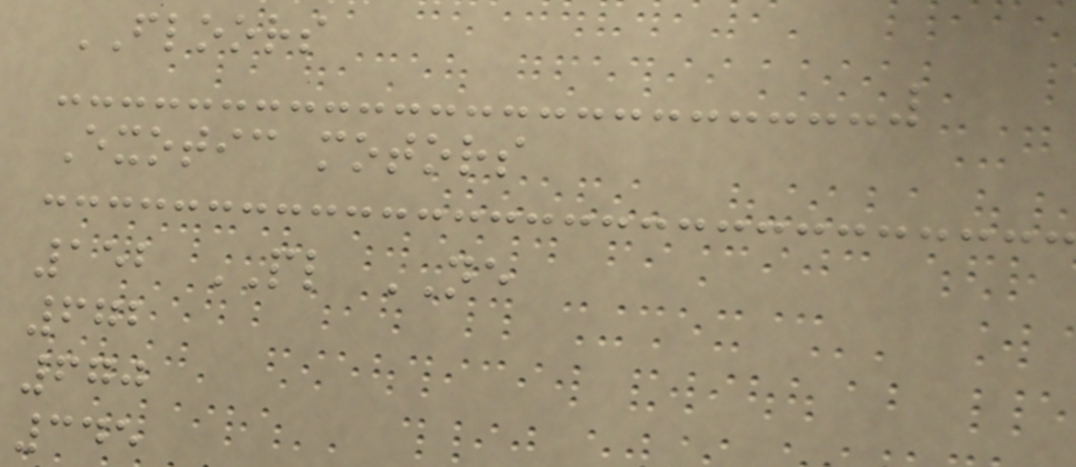FLOORS
Exotic motors
152 PL NE
672
670
345
